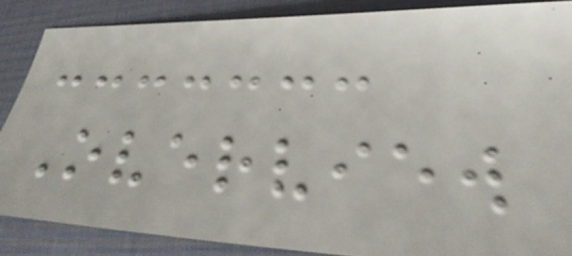Overview
